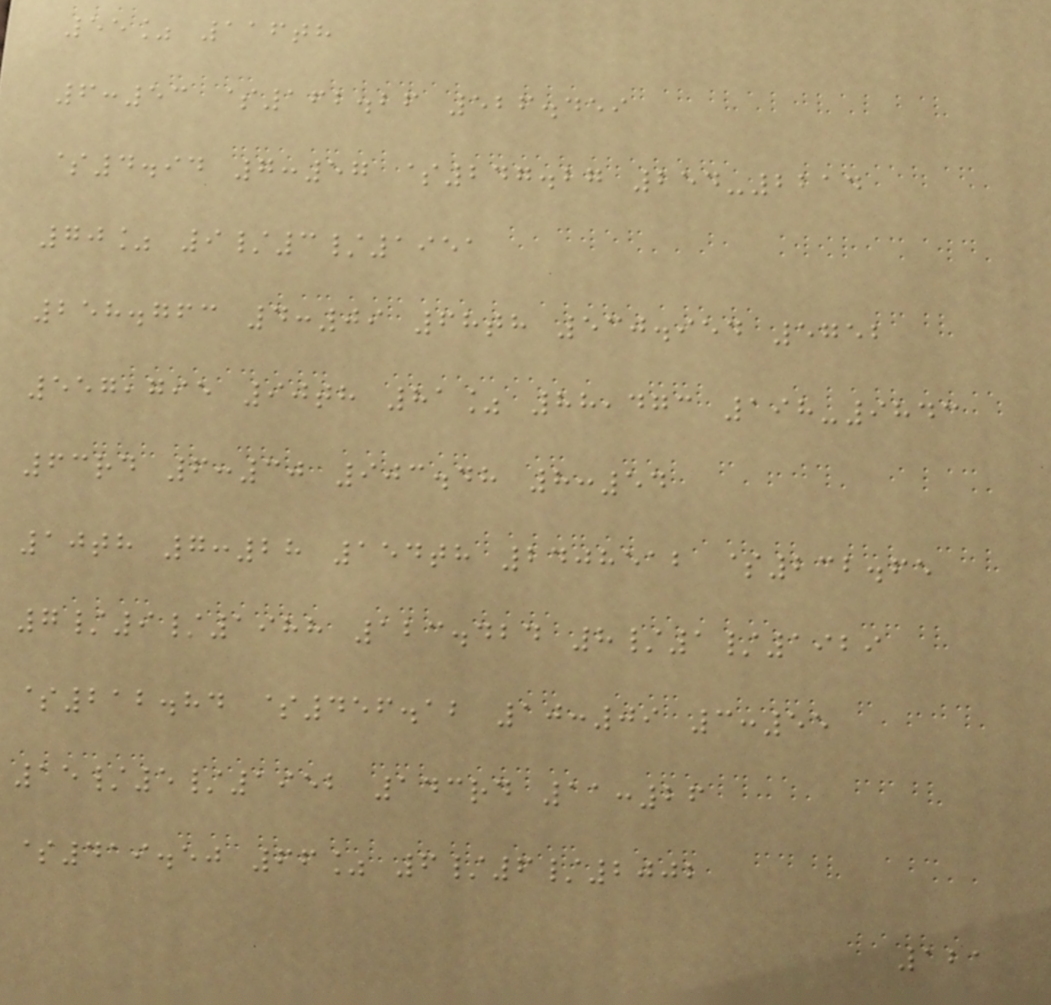55% 116th
6:53 $162.26 526.459
$4.94 7:57 $247.27 254-2214
70% 9/3/1951
258.763 4:09 68th 530.954 5752
557,795 90th 81% 88,473 198-9843
63rd 6:30 903.48 8:54
10th 7:28 154th 2408512 $232.65
7/9/1988 123.424 8/1/1929
$212.84 $456.12 10:09 3:55
15/5/1952 143rd 11:26
$419.50 66% 6/6/2002
121
